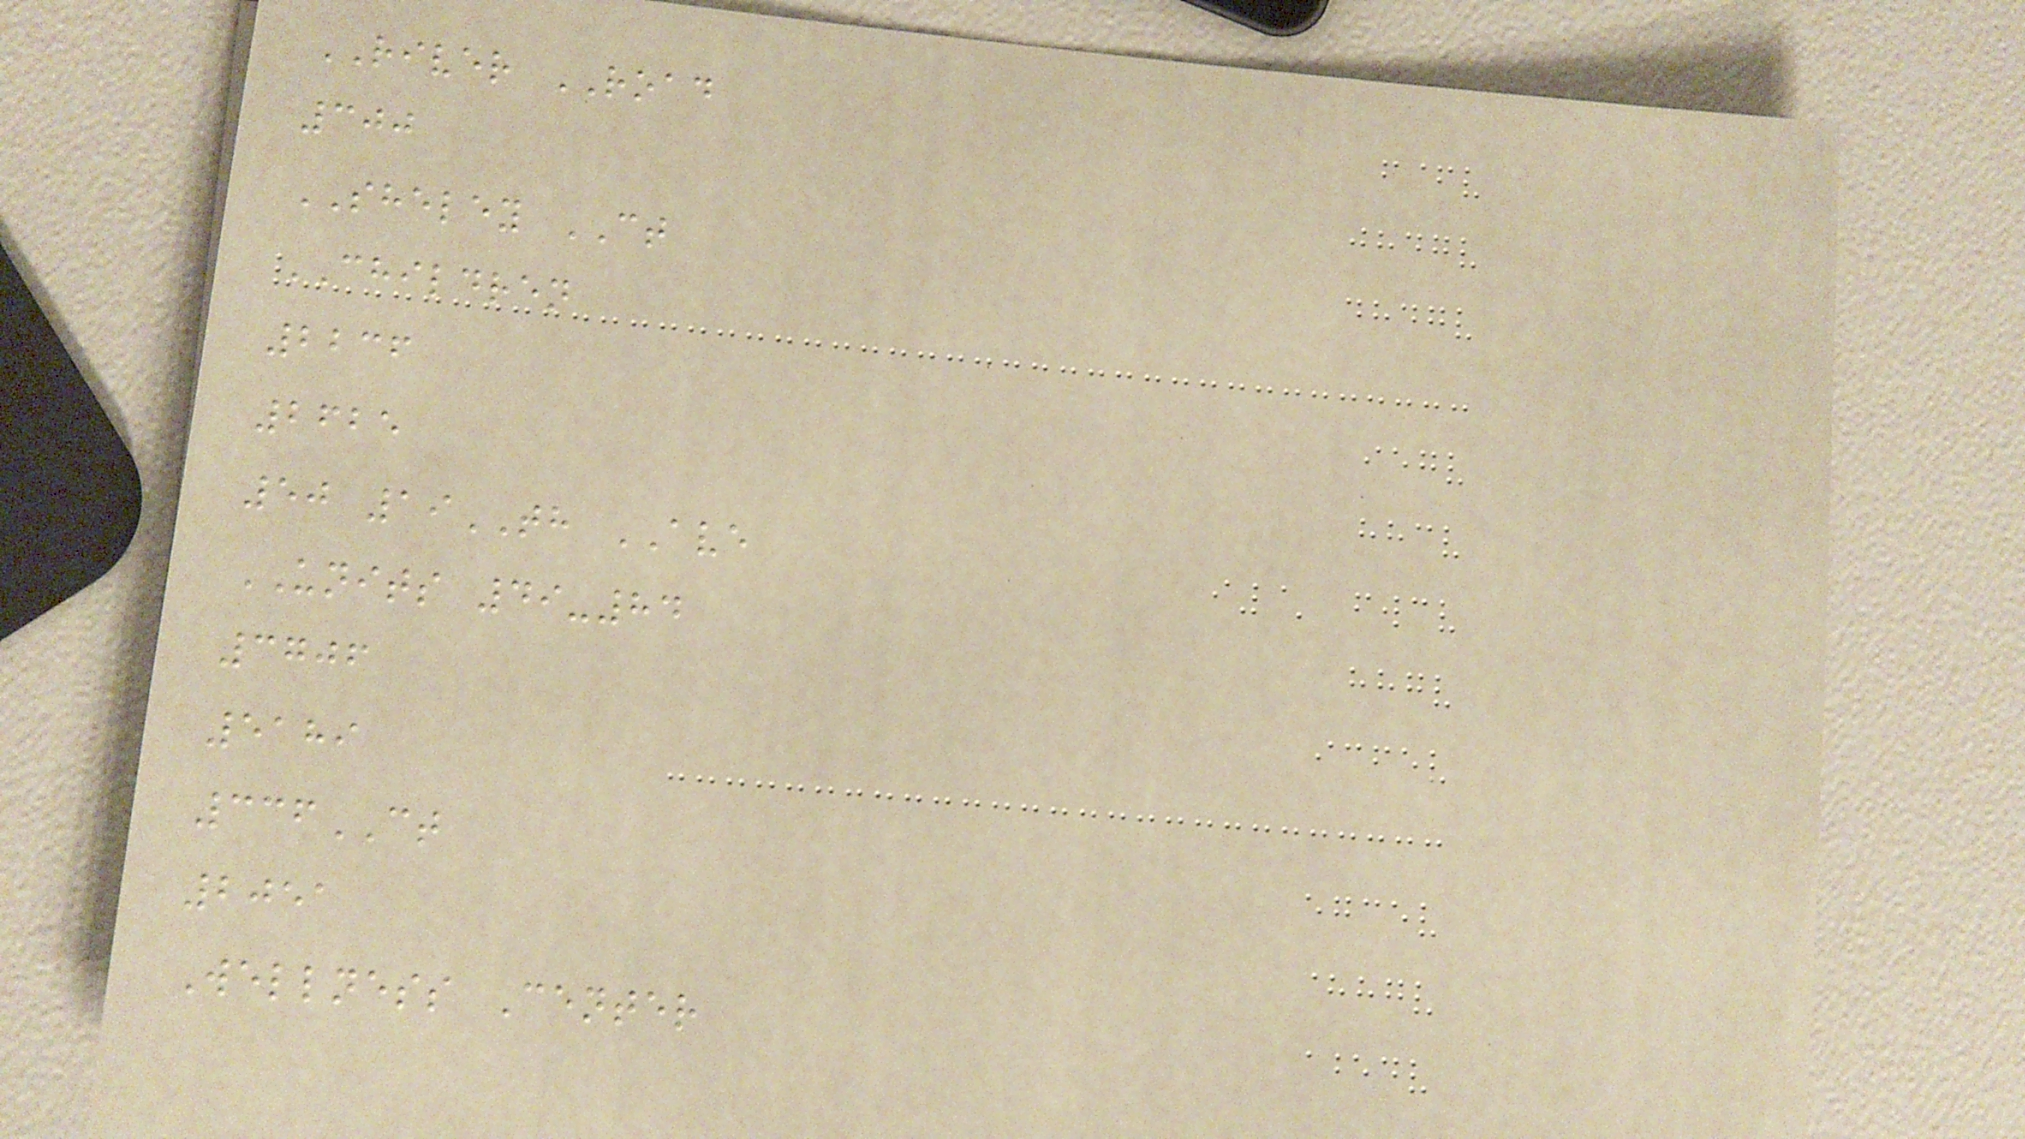RIVER ROAD
300
SHELEY CT
CHILDREN
2236
2625
50 19TH AVE
UNITS 49-84
3706
5189
336CT
2051
Wellness Center
